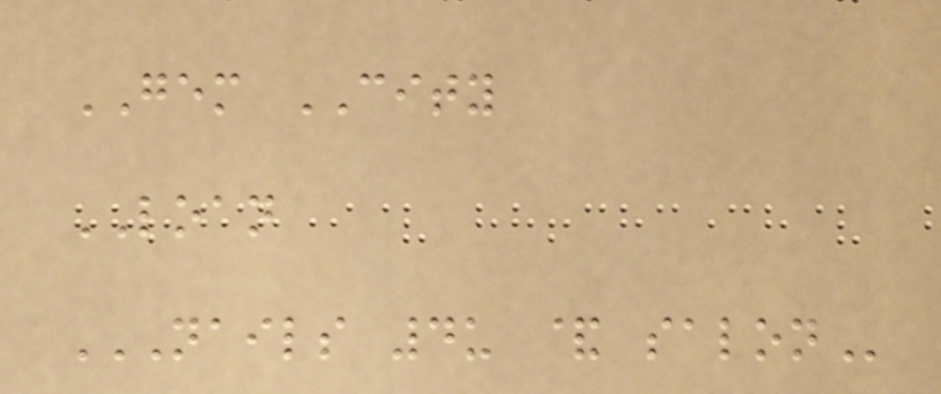GEM CITY
LOAN
NAILS 4U & SALON
